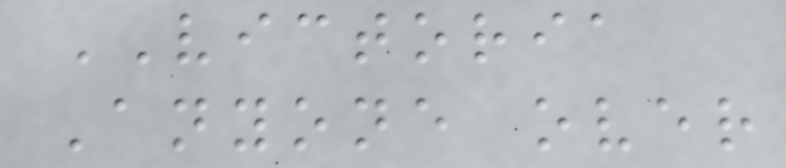VICTORIA
Anyone over
